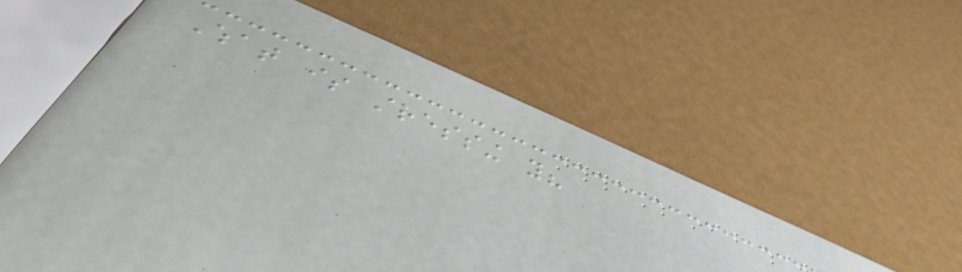What is stressing you?
